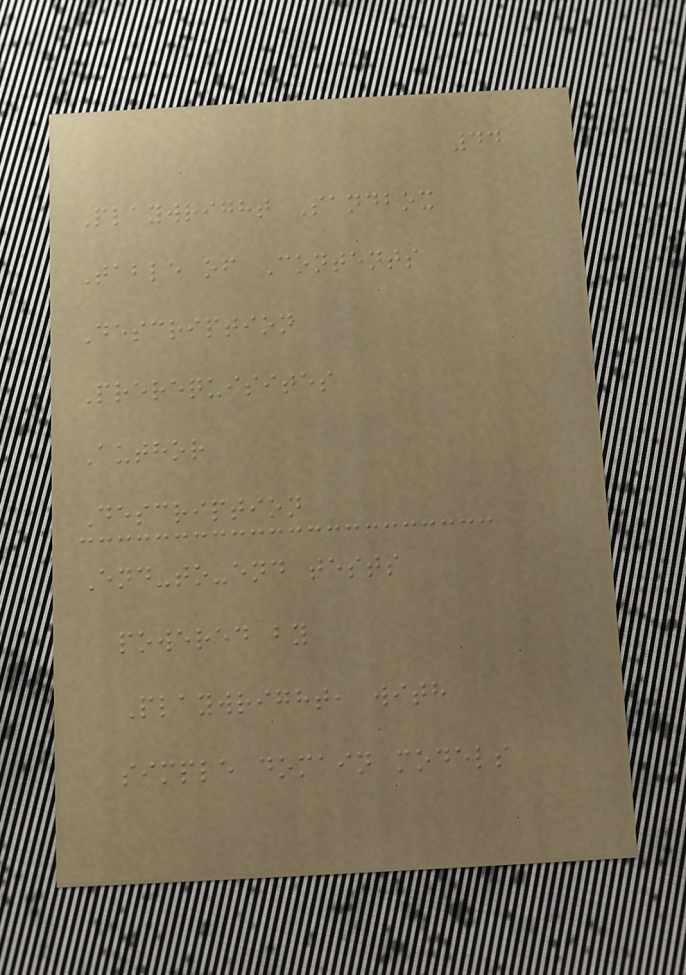44
Playwright Sandbox
Table of Contents
Description
Prerequisites
Author
Description
End-to-end tests
powered by
Playwright, with
simple domain models
